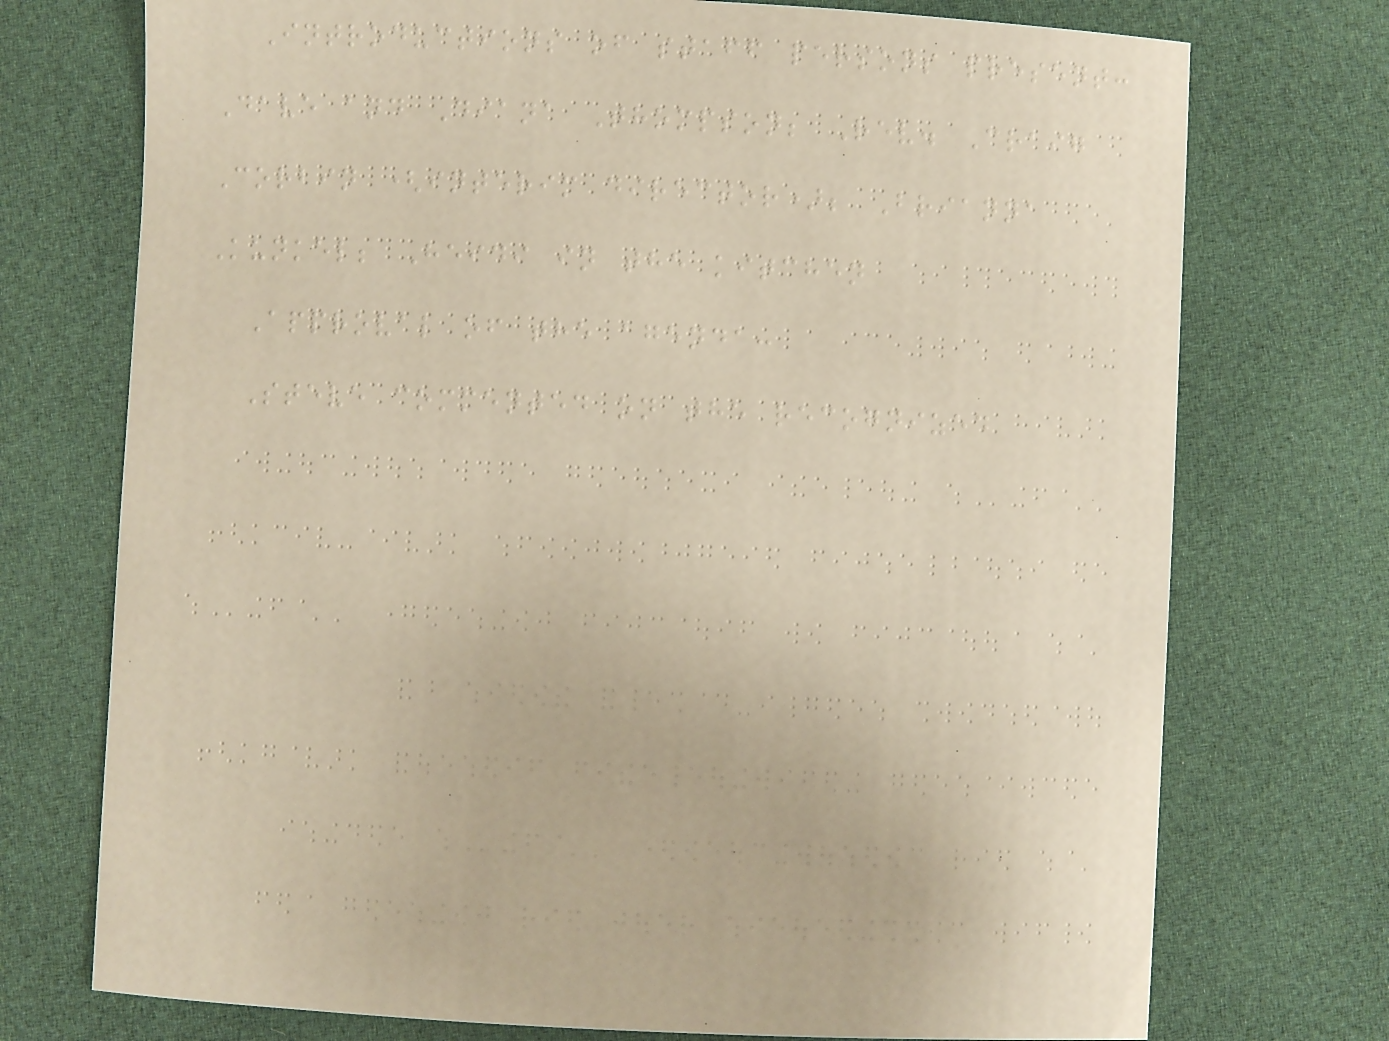Introductions of staff persons present:
Dave and Diana Thompson; Rev. Craig
Corbin (interim director); Brianna
Kunkel; Heidi in the kitchen
Approval of the agenda:
Steve commented on the recognized
